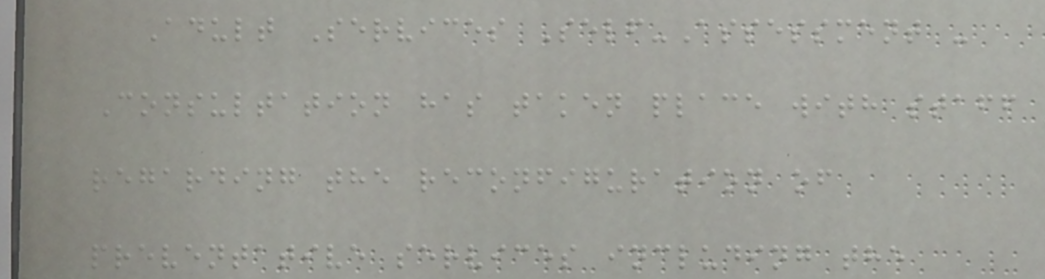Adult Services Self-Assessment -
Consultation has taken place with staff
regarding the reconfiguration of
preventative services including the
